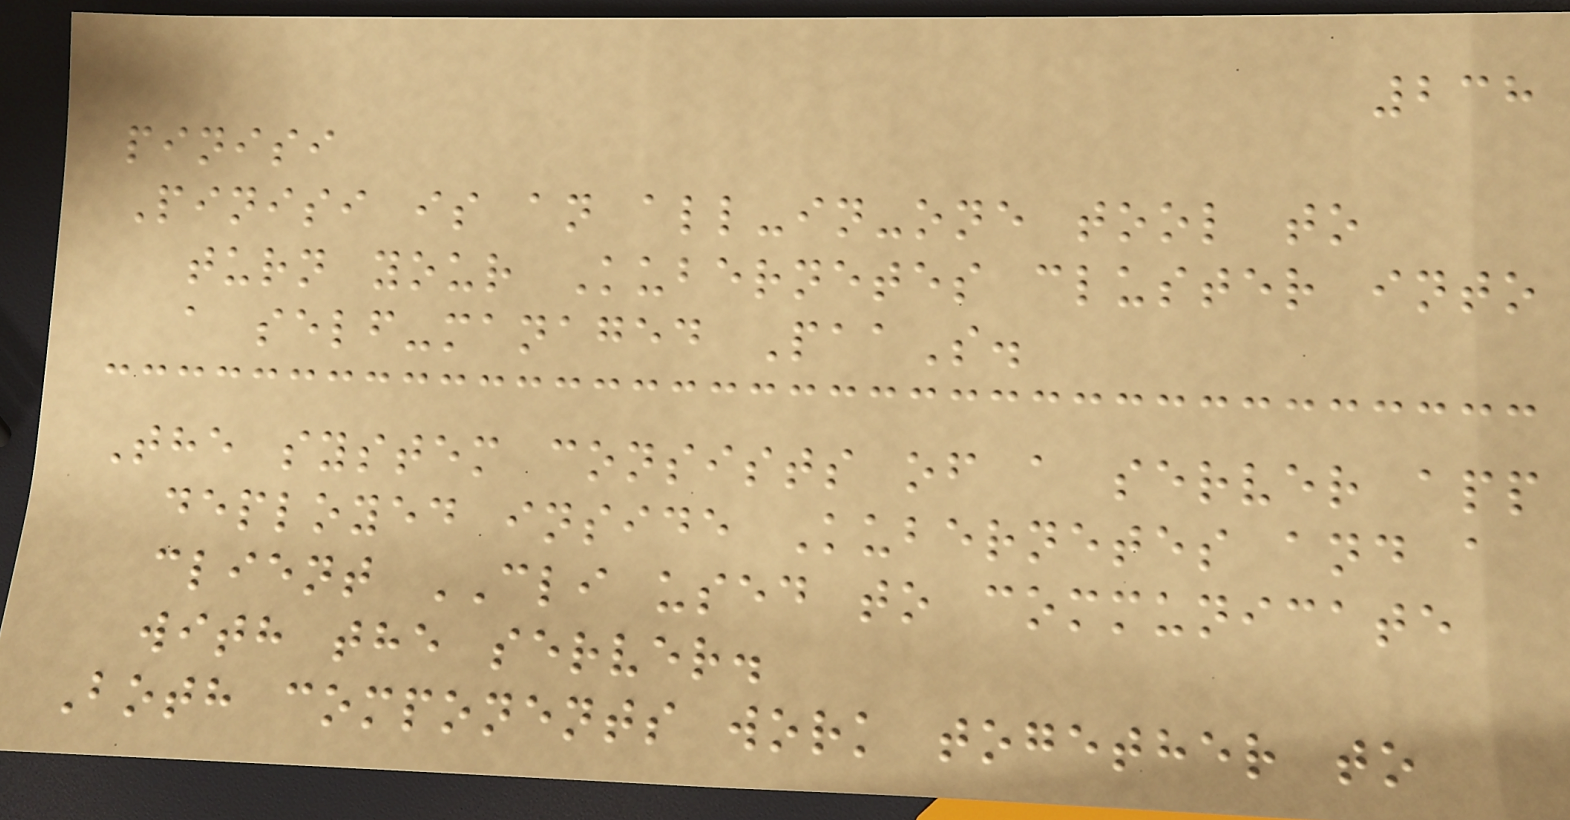238
pinisi
Pinisi is an all-in-one tool to
turn your Kubernetes cluster into
a self-managed PaaS.
The system consists of a server app
deployed inside Kubernetes and a
client CLI used to communicate
with the server.
Both components work together to
